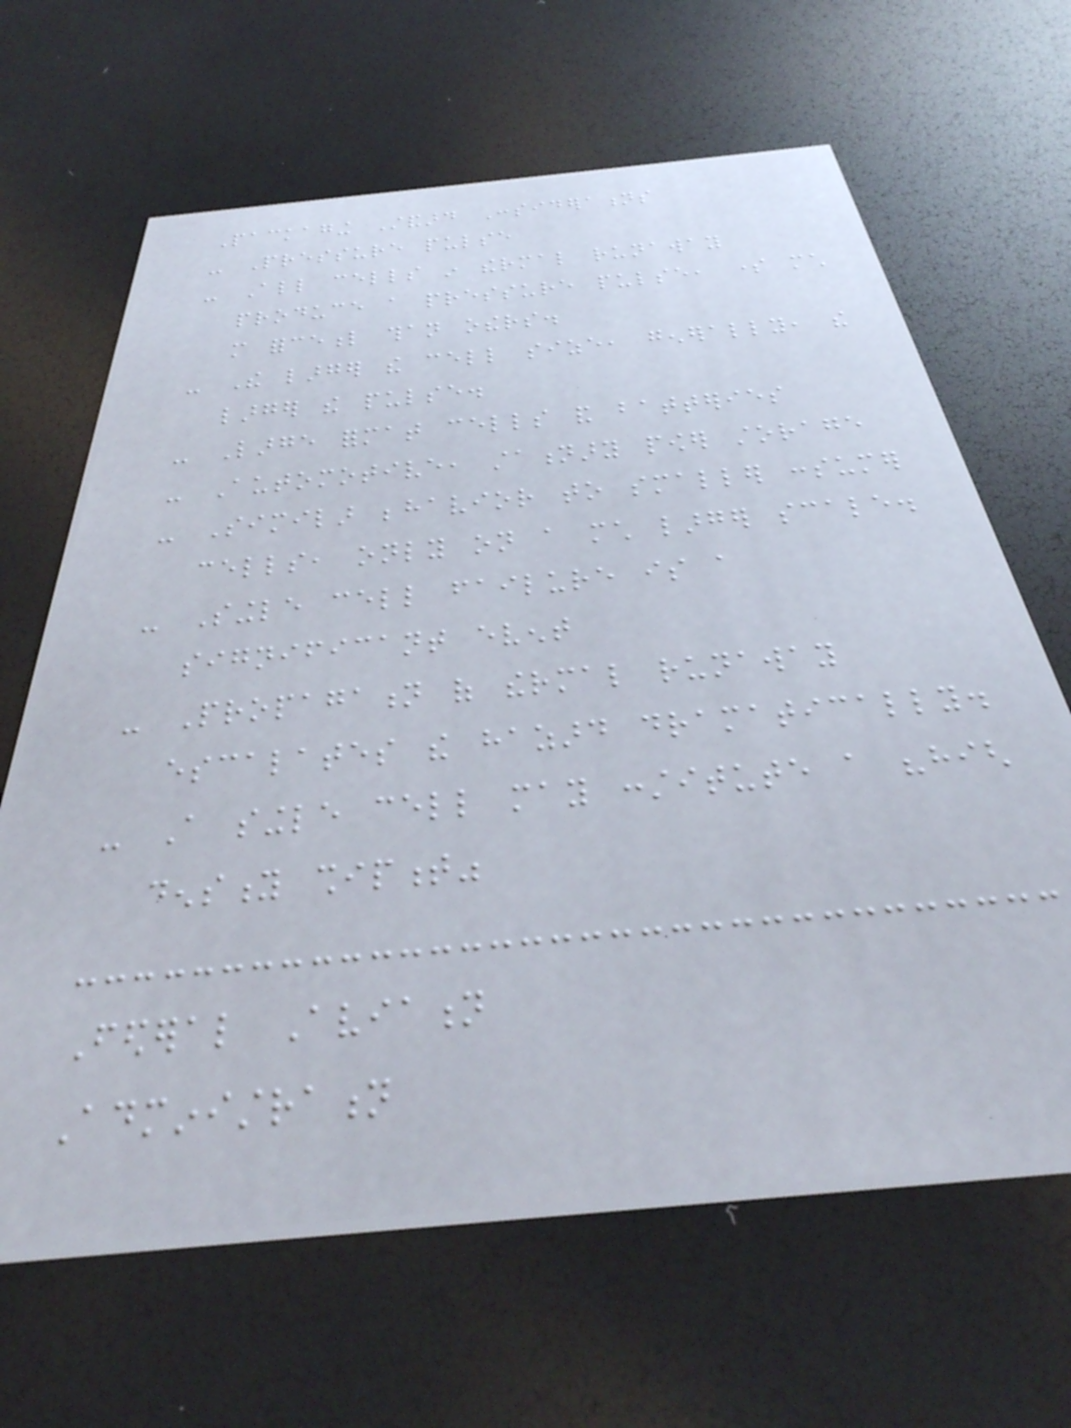Packaging Standard Considerations
- Pressure pulse
- All cells in thermal runaway
produce a pressure pulse, some much
more forceful than others.
- The larger the cell size, generally, the
larger the pulse.
- Large format cells and batteries
- Automotive, stationary power storage
- Similar behavior to smaller consumer
cells, only on a much larger scale.
- Single cell failure is a
significant event
- Propagation of thermal runaway
escalates the hazard dramatically.
- A single cell may constitute a "high
density shipment"
Federal Aviation
Administration
